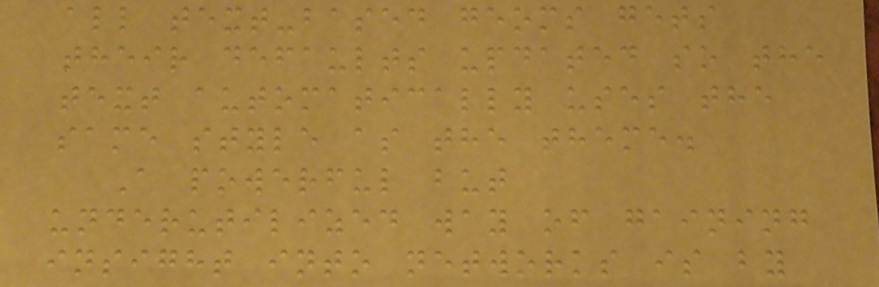all text-based geoms gets
their defaults updated so the
text automatically uses the
same style as the theme.
A powerful but
underutilized way of gaining
insight into networks is by
